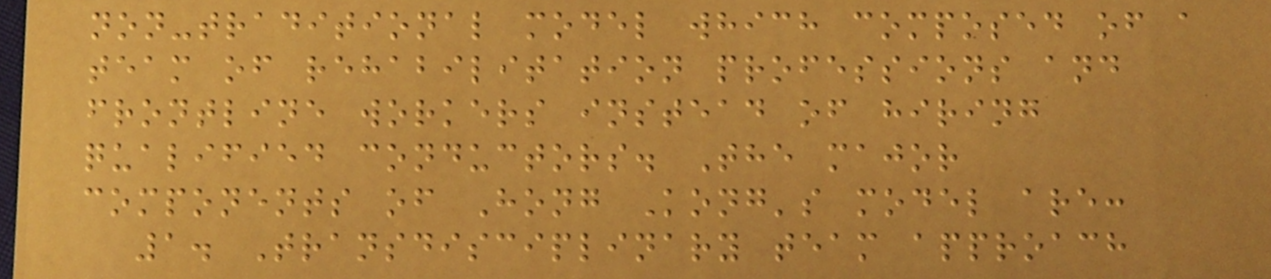non-traditional model which composed of a
team of rehabilitation professions and
frontline workers instead of hiring
qualified conductors. The major
components of Hong Kong's model are:
1. Transdisciplinary team approach
